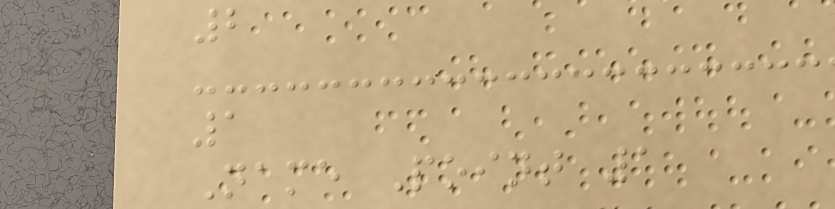2
1
Name Point 1
